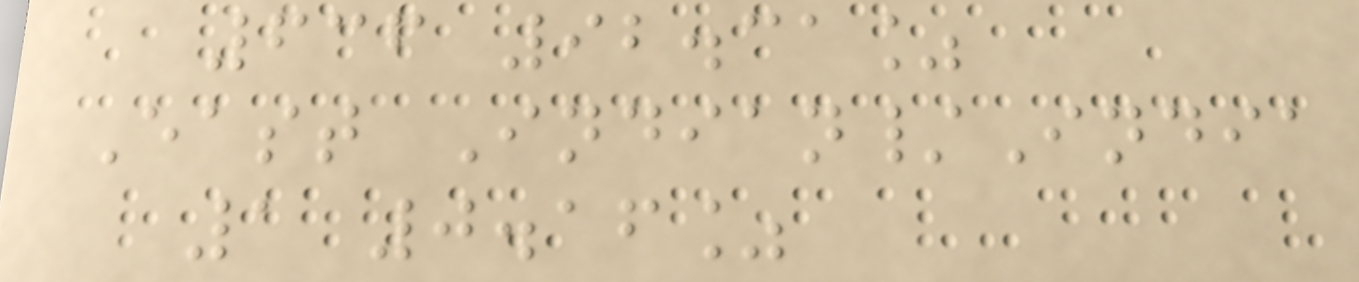636 92.31%
East Indian/India
1 0.16%
